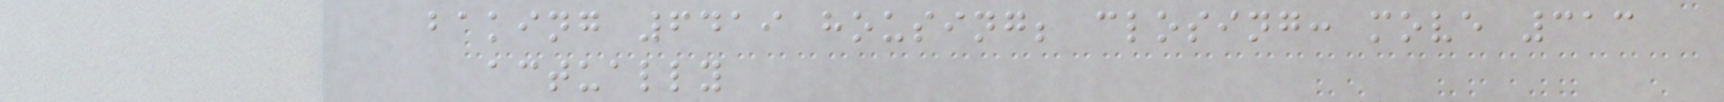baking 6419 housing; closing: move 313
actually
